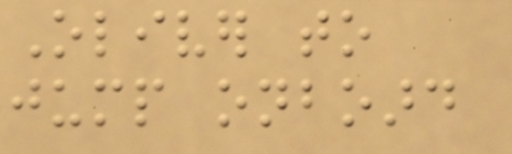Oliver to
jump onboard
